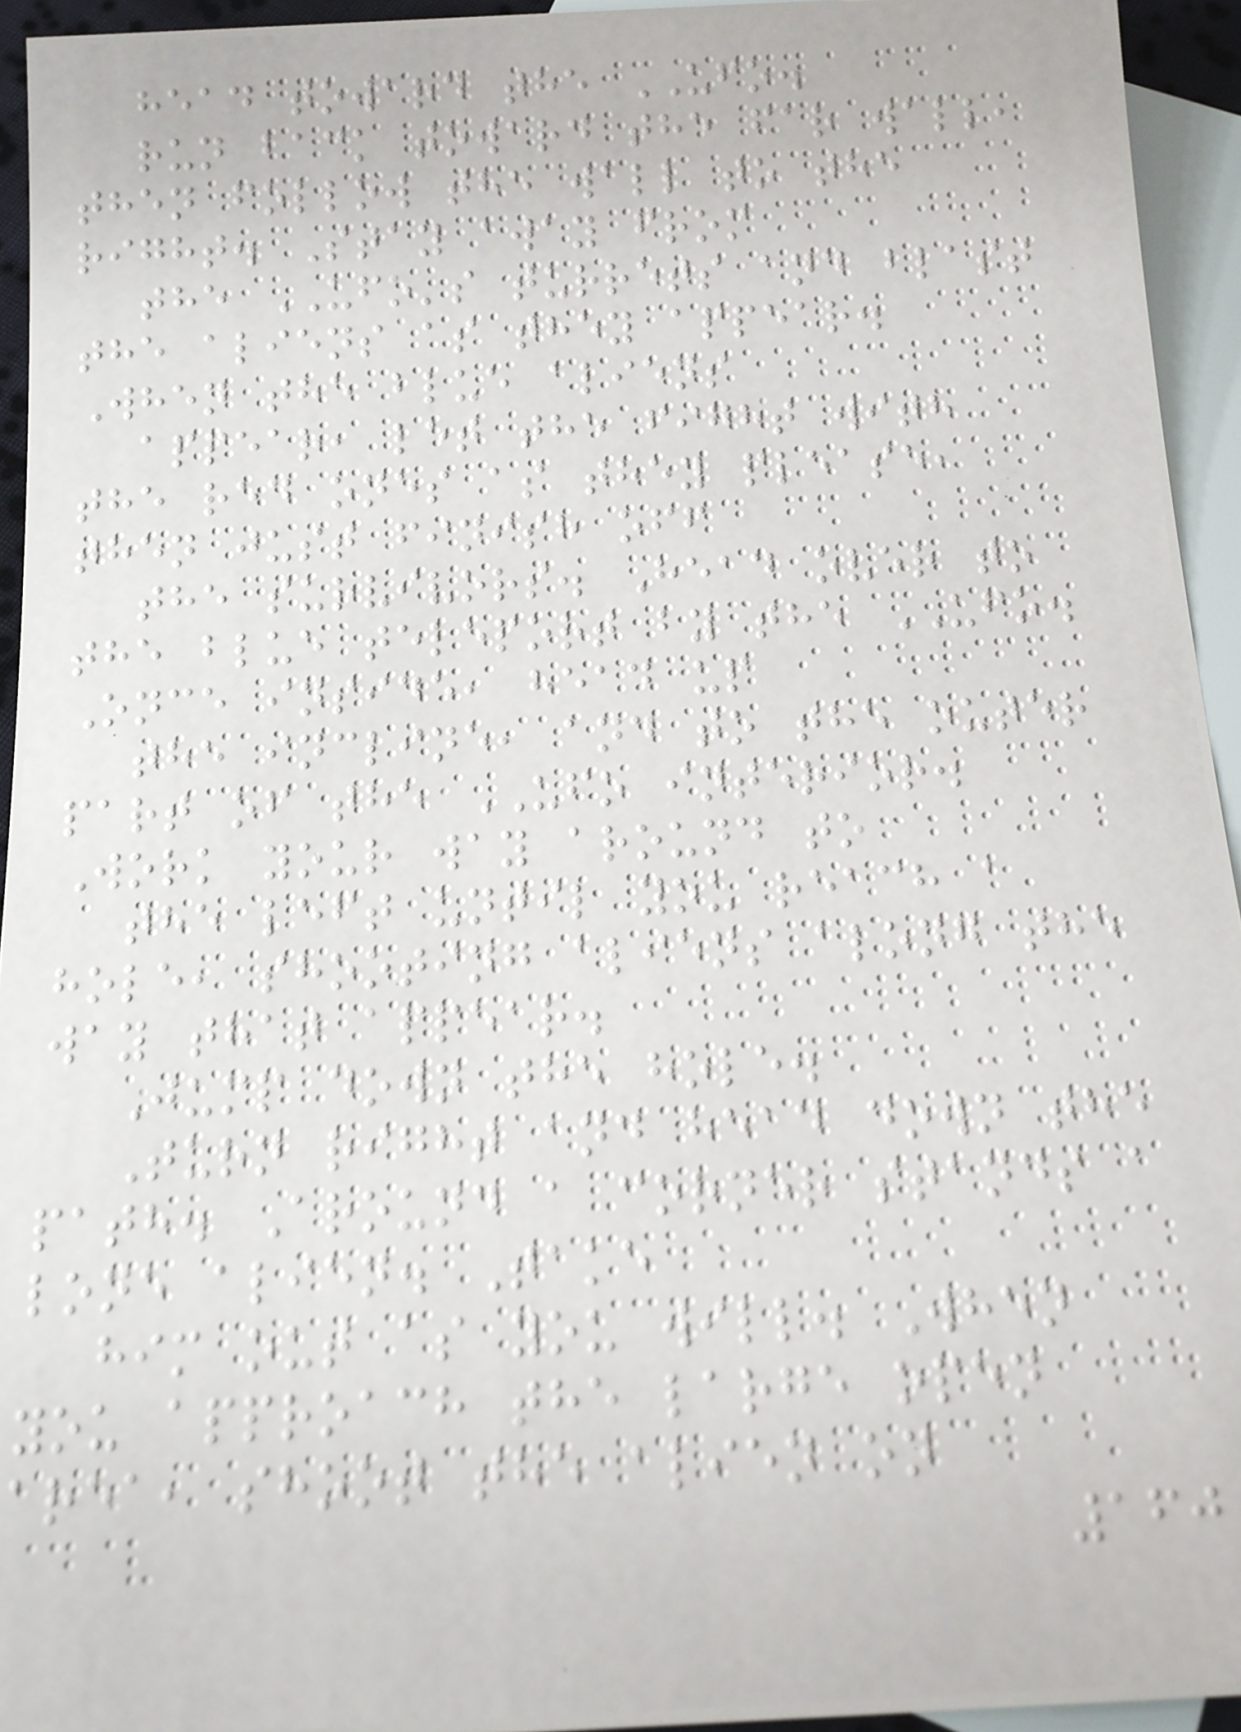head toward the UFO.
run back toward the far wall,
then follow the wall to the
right. Stay away from
the UFO's turrets and blast
the aliens as they appear.
When the blue aliens
appear, let the fight with
the red ones as they please,
then just finish off
the survivors. Head over to
the blue teleport by the UFO.
Once inside, head up
the incline, and to the outer
part of the UFO interior.
Work your way around to
the left until you reach a
hole, shooting aliens along the
way that appear.
Jump down the hole.
Turn right and head down the
path. Around a corner stands a
lone alien. Take
him out as you will. When
you approach the large open
area, shoot the alien on
160
